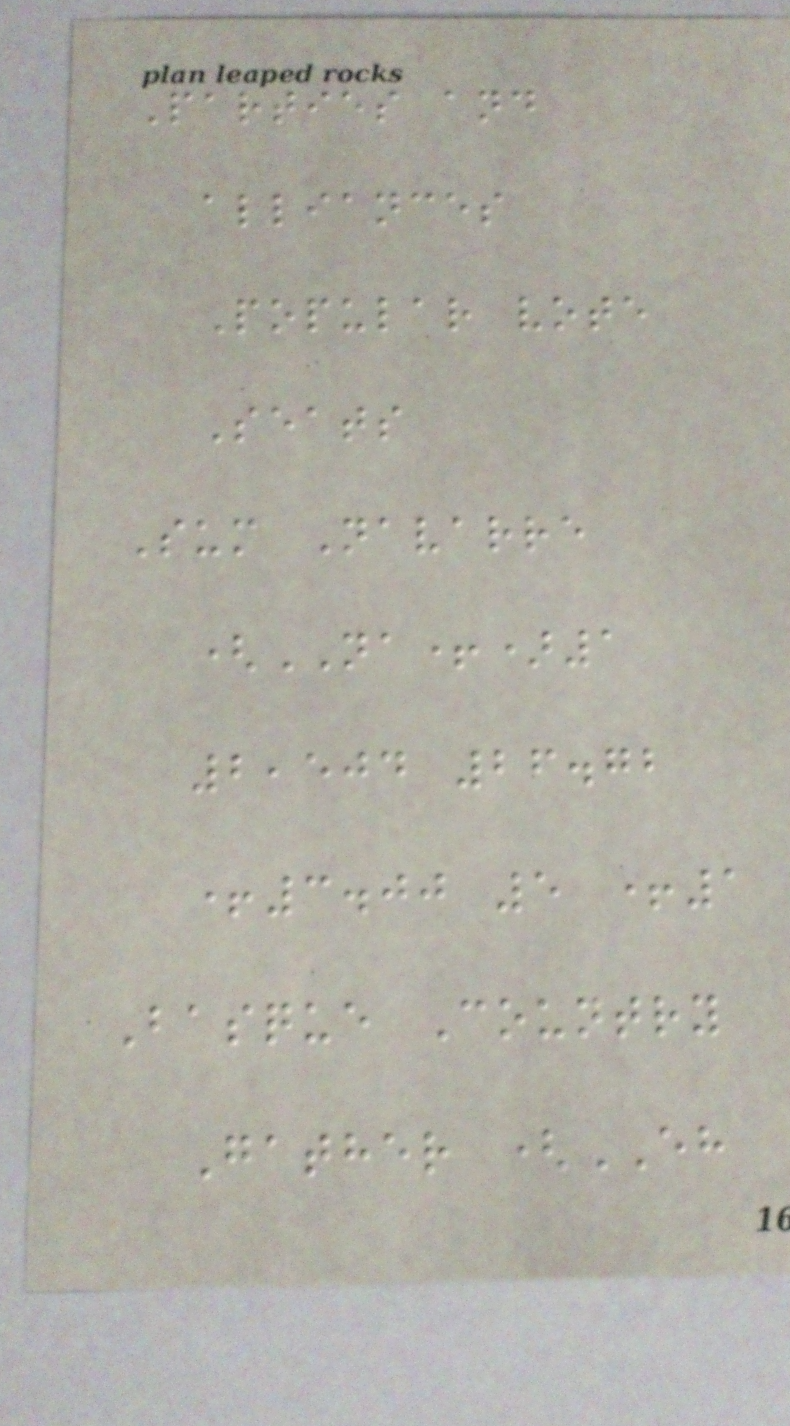Parties and
alliances
Popular vote
Seats
Sum Navarre
(NA+)1
2,504 26.72
+3.00 5 +1
Basque Country
Gather (EH
